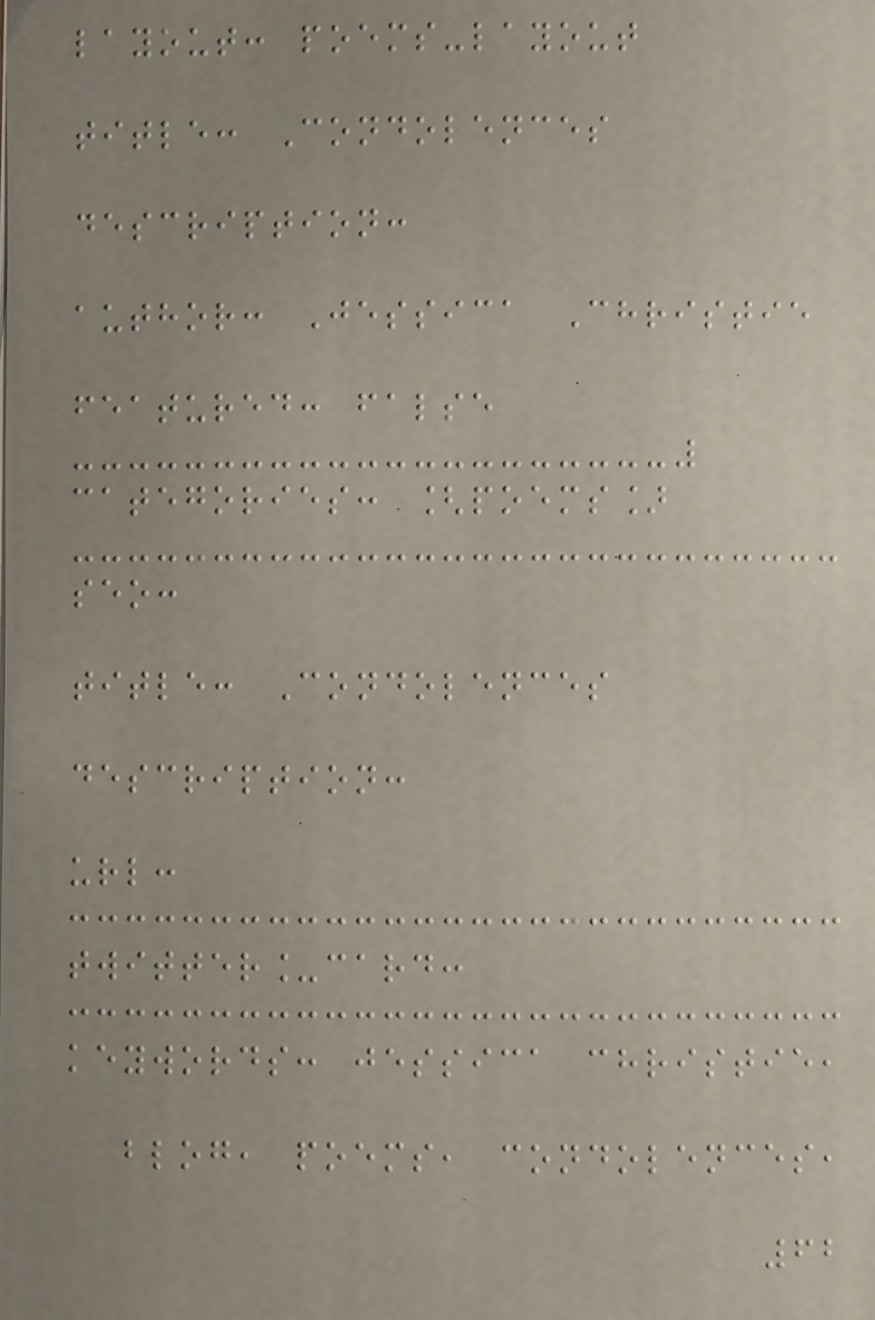layout: poems-layout
title: Condolences
description:
author: Jessica Christie
featured: false
categories: [poems]
seo:
title: Condolences
description:
url:
twitter_card:
keywords: jessica christie,
blog, poems, condolences,
62
